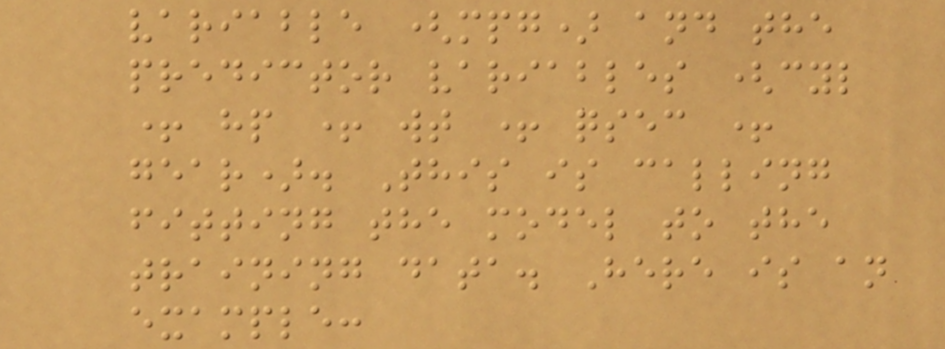variable (mpg) and the
predictor variables (cyl
+ hp + wt + qsec +
gear). This is calling
fitting the model to the
training data. Here is an
example:
